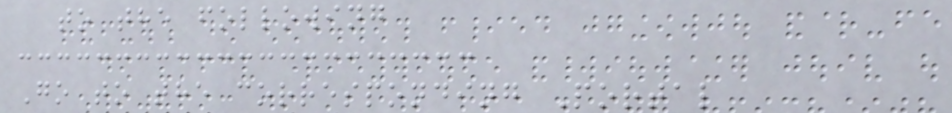to the following
Go to the corresponding Portal
